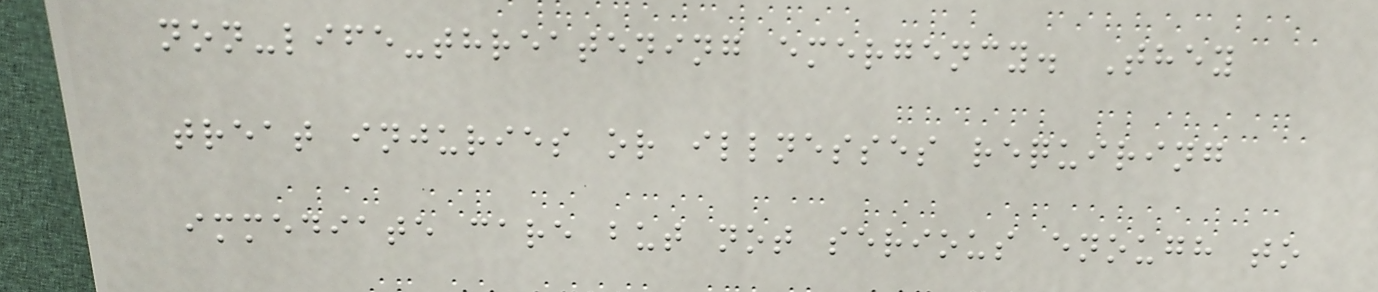non-life-threatening emergency. They
treat injuries or illnesses requiring
immediate care but not serious enough to
